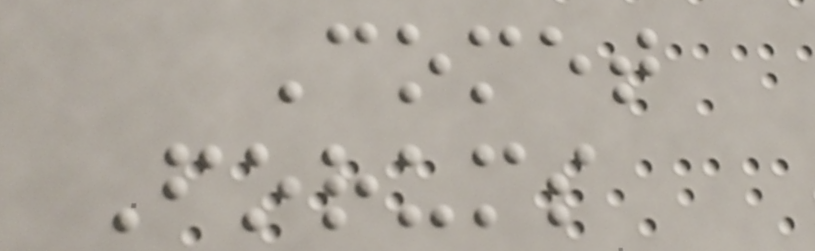Comet
Forums
